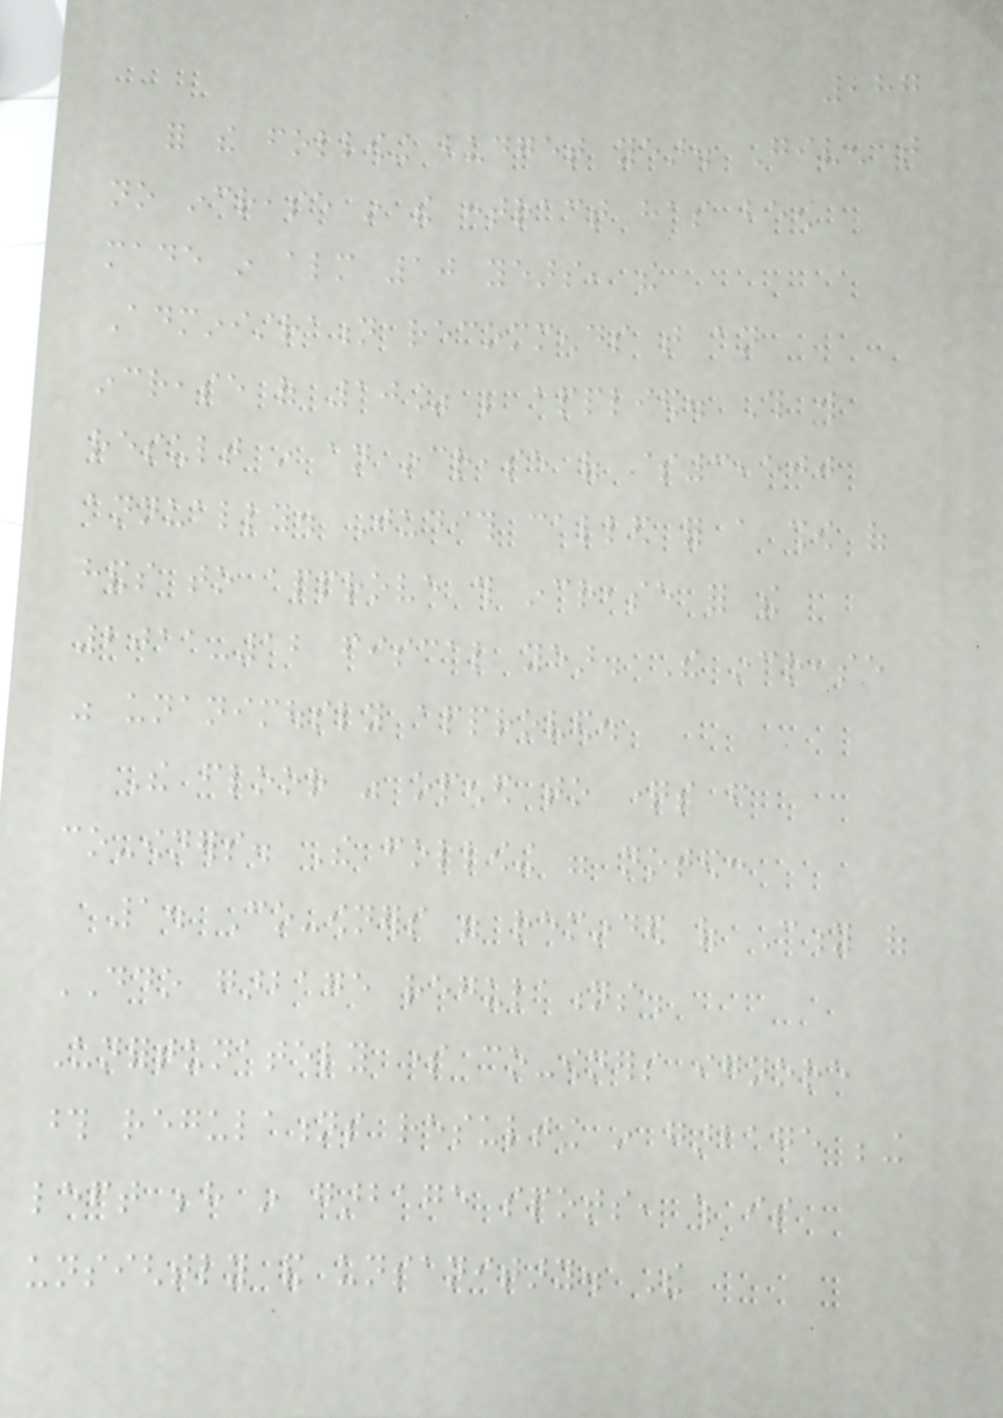287
for the following budget year. Given that
no increase in the contract has been
made in almost 10 years, the
Administration recommends that an
increase of 10% be applied. This will
result in an increase of $3,500
annually. Judith called for a show of
hands to approve this increase for the
2011-12 fiscal year. The increase
was unanimously approved.
The floor was opened to questions from
co-owners. The following were noted:
1. Co-owners were reminded of City of
DDO garbage regulations.
Unfortunately some co-owners ignore
those regulations resulting in garbage being
left behind in garbage spots, which is
unsightly and unsanitary. The
